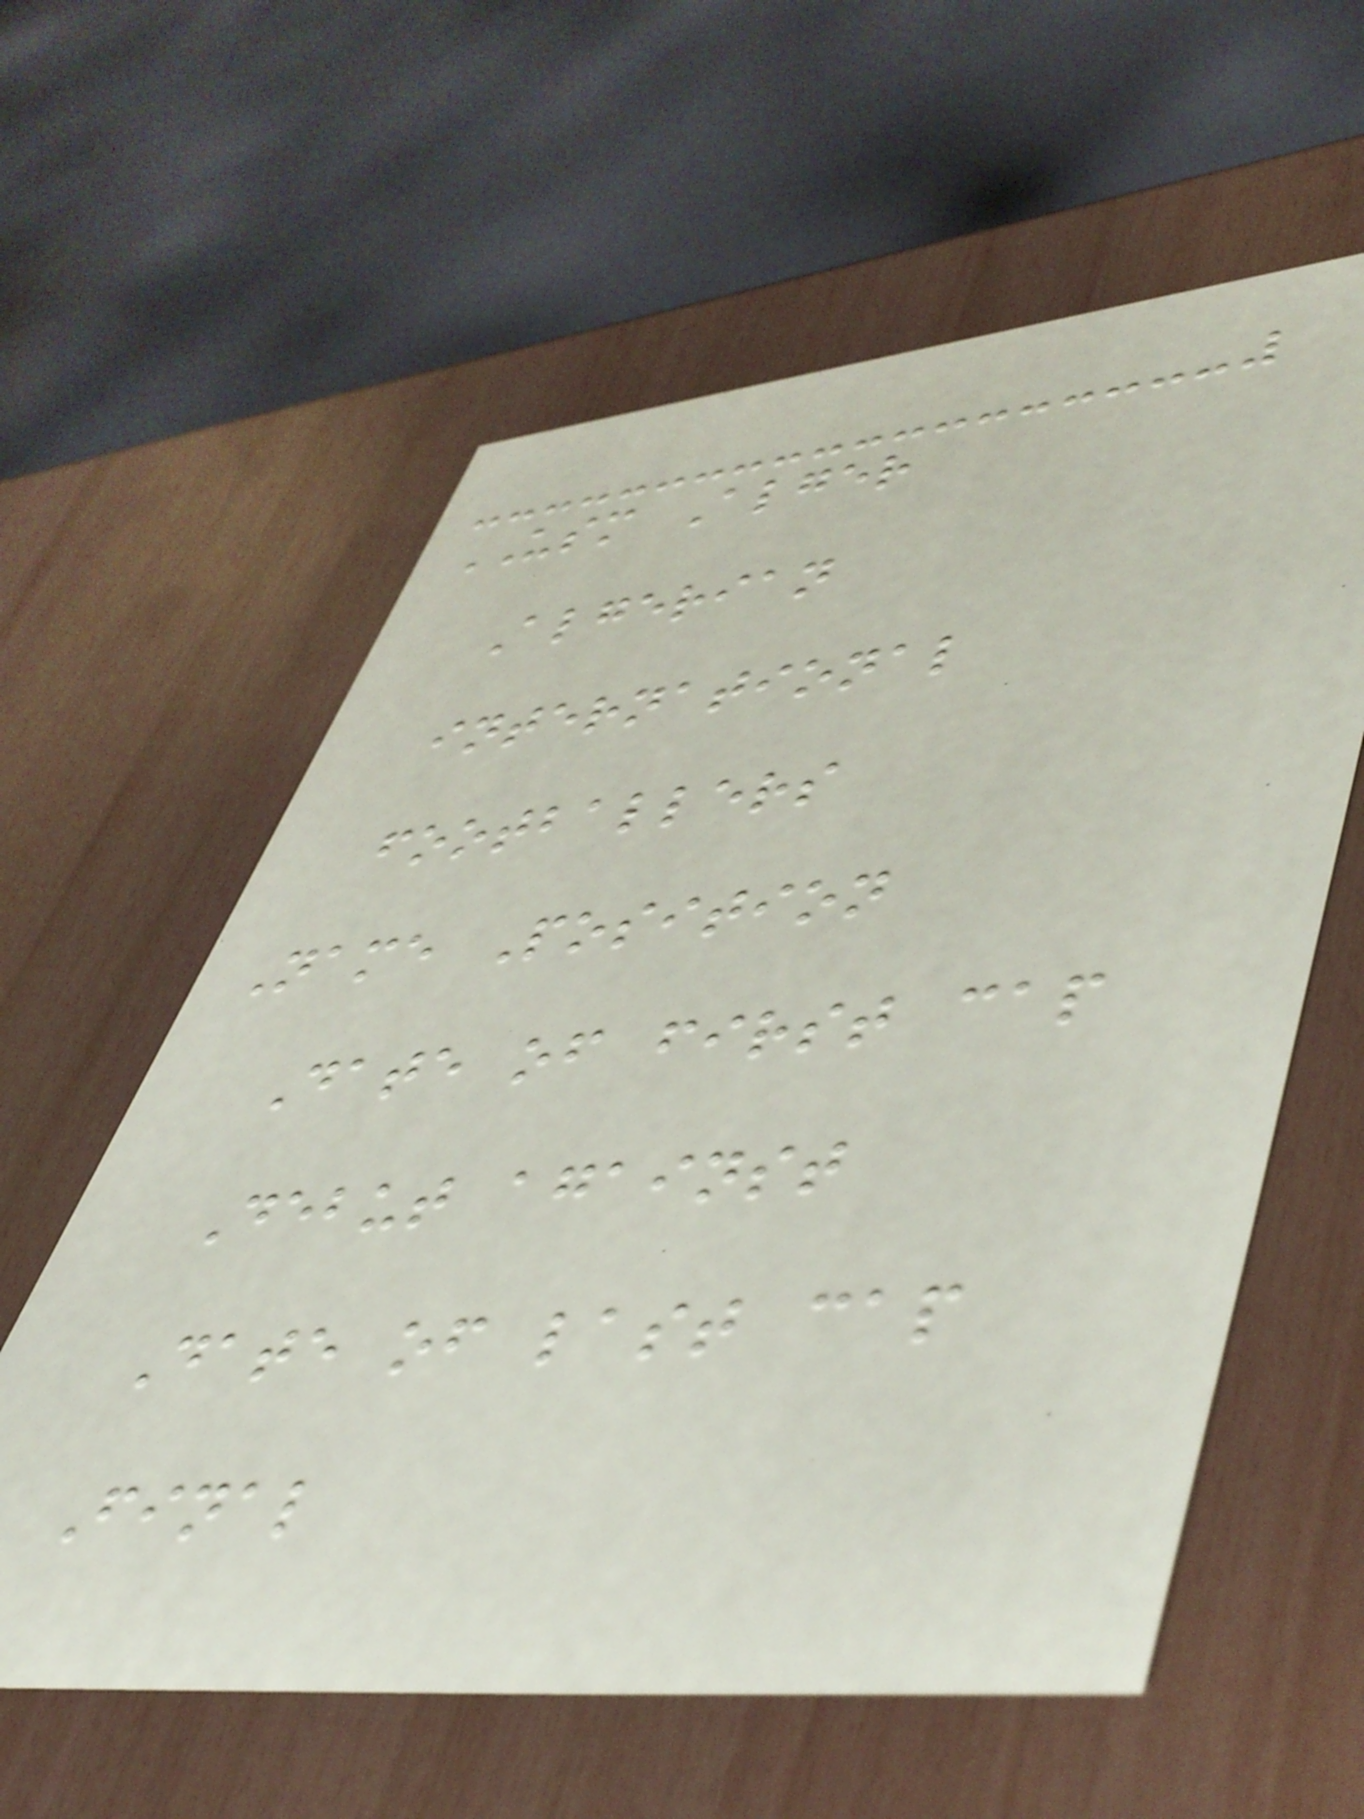USM Alger
Algerian
international
footballers
Name Position
Date of first cap
Debut against
Date of last cap
Final
